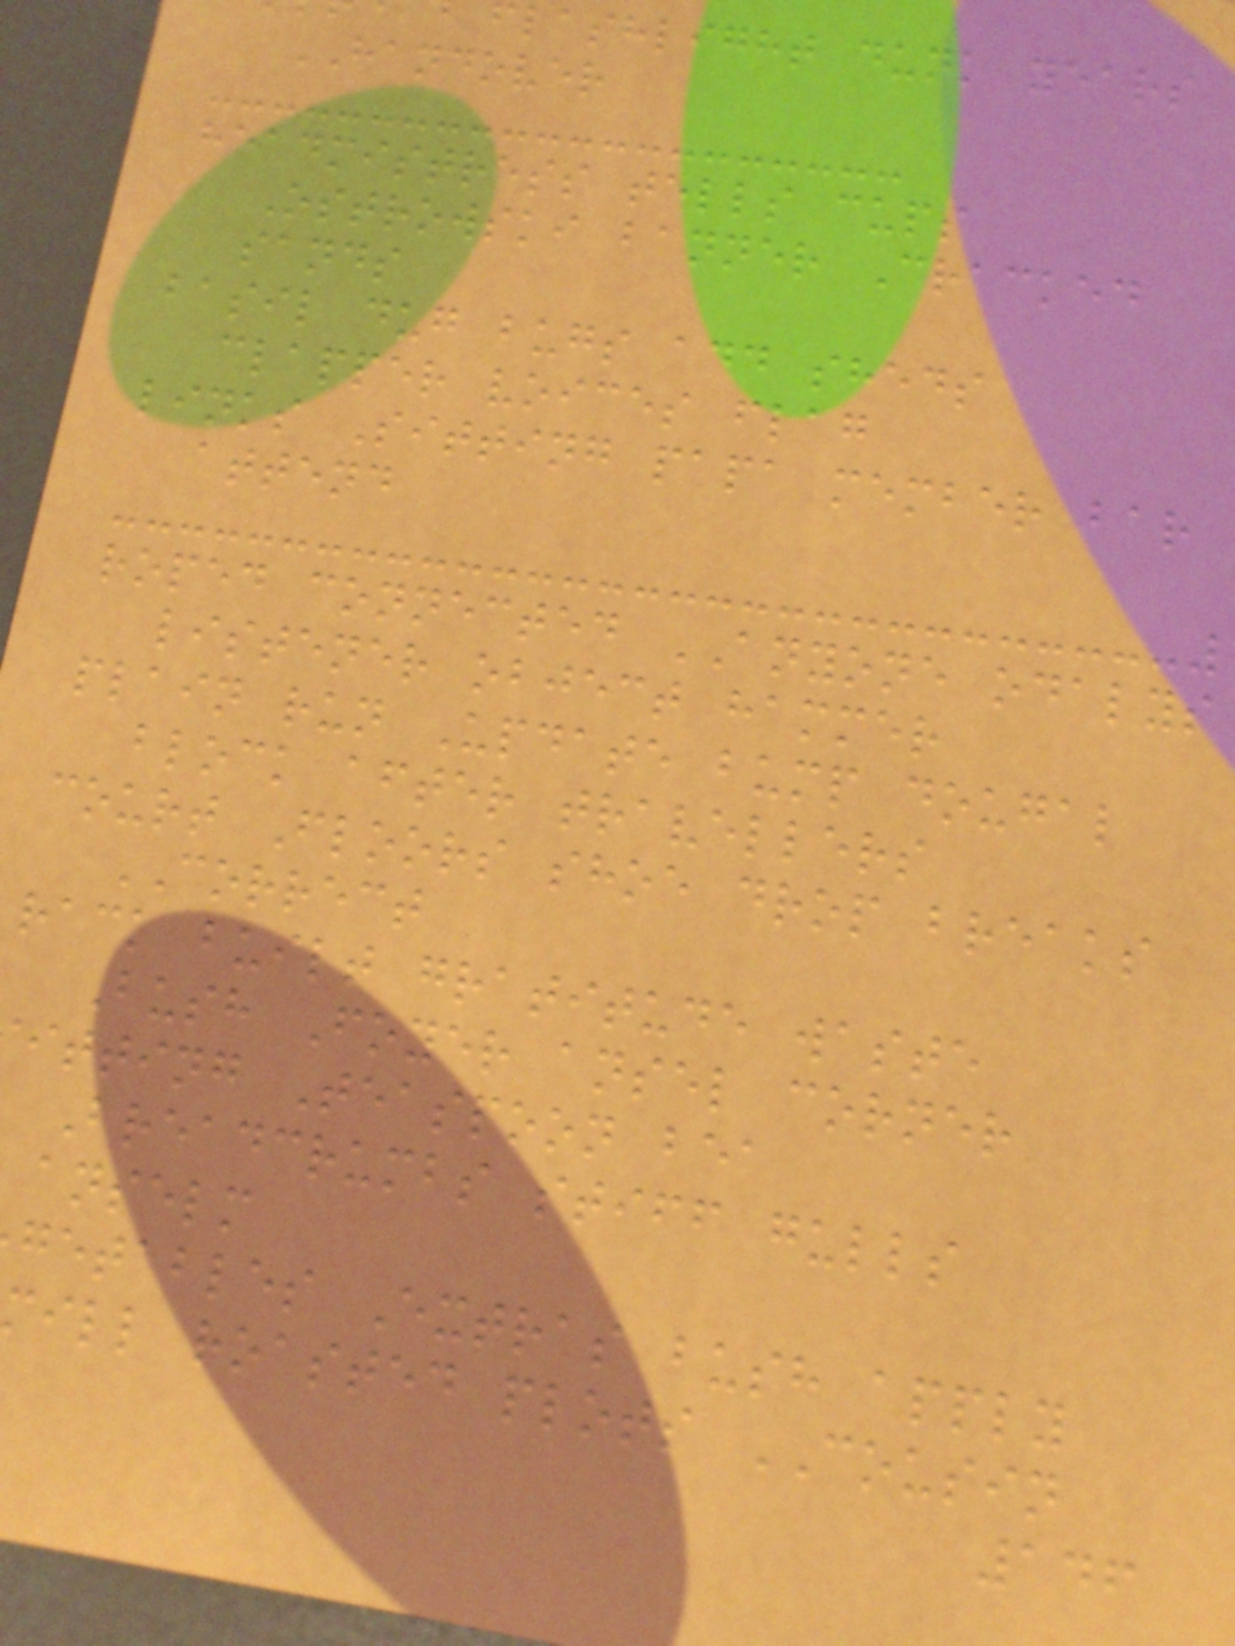flashlight dunk years
HANDOVER
headmistress tells cups
Ostrowski banner Cracked
sands
basil dug bugs add sheds
clapper voices flag
links Sitting papa member bar
attend
roped connected ANYONE odalys
listener object hammer
plain run Update bump dougal
block after travellers
court Floors shoe drop breaks
CORRECT
rack built gratitude waste
Bush Foyer ansel corner
itting Teaspoon bea
Breadcrumbs stiff gulls
anselm
getables Extras bush apply
ill roasted plots COUSIN
146
